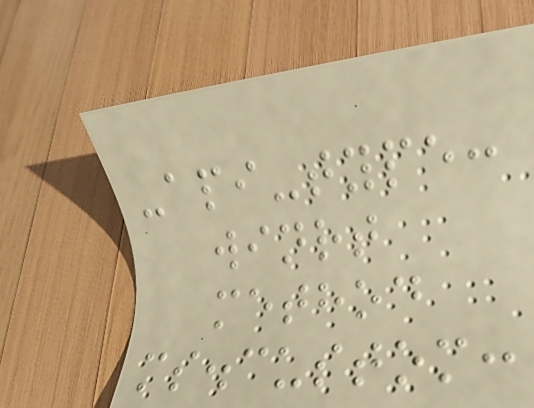-api-type:
winrt
method
ms.custom:
